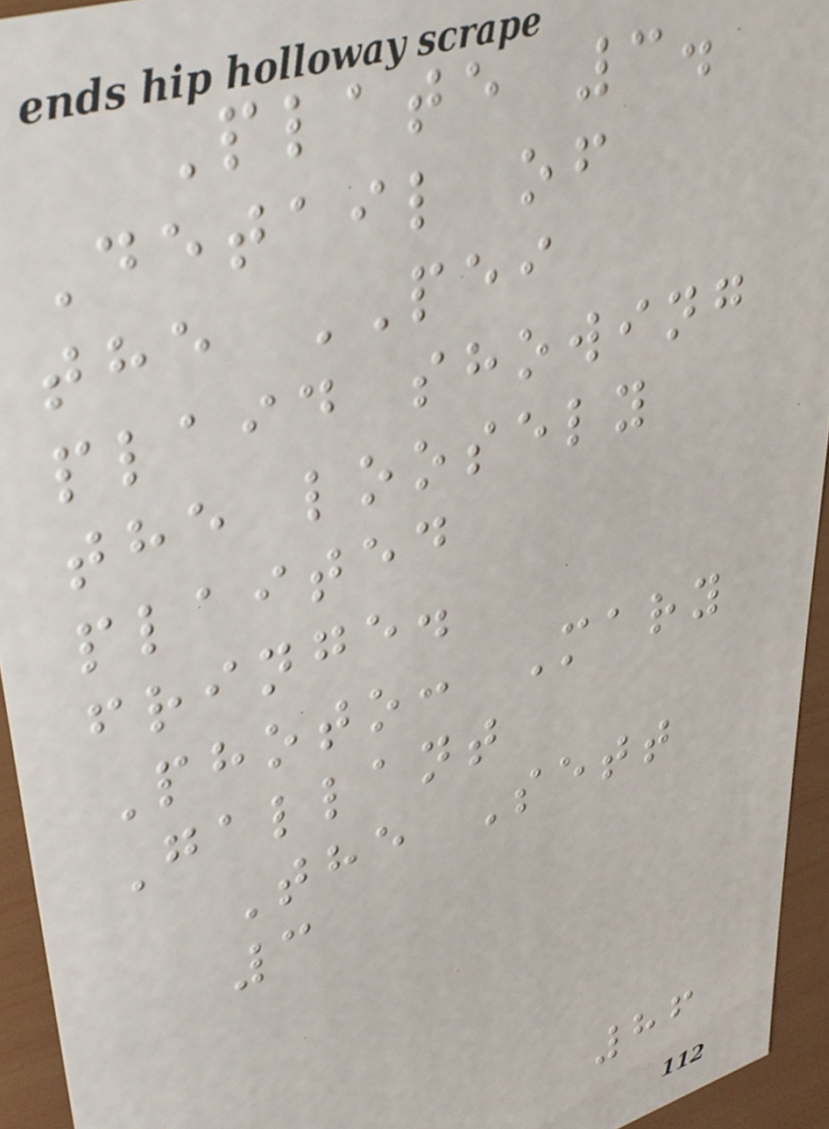Plate 3.
Detail of
the PEI
plaid showing
the loosely
plaited
fringe.
Photo: Mary
Gallant
The Sett
3
86
